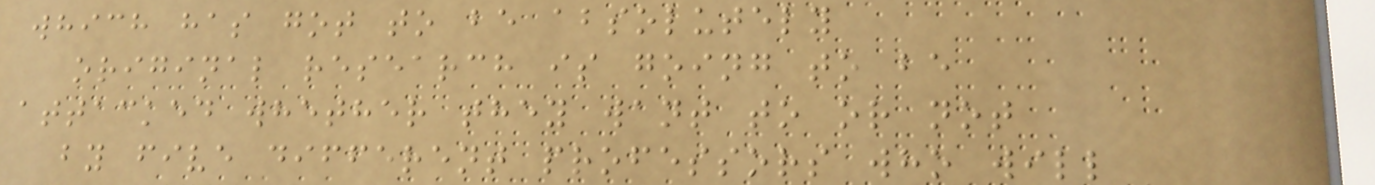which has got to be absolutely
original research is going to be
attacked whether they want to or not
by five different professors who will
